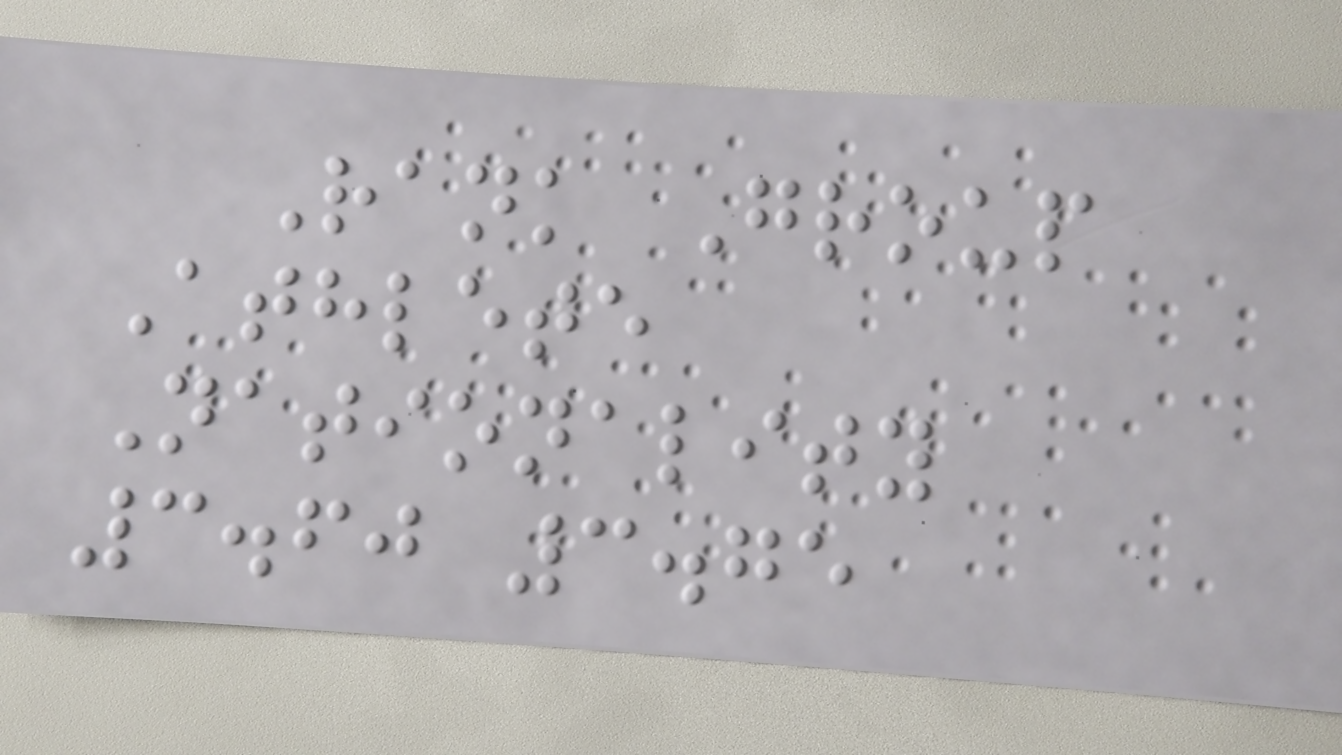Rank Group
Athlete
Nationality
3.60 3.75
